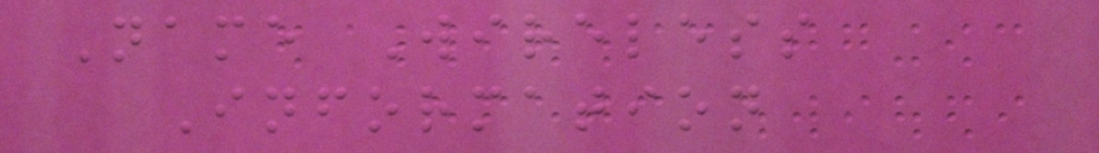Name Wireless
Information
